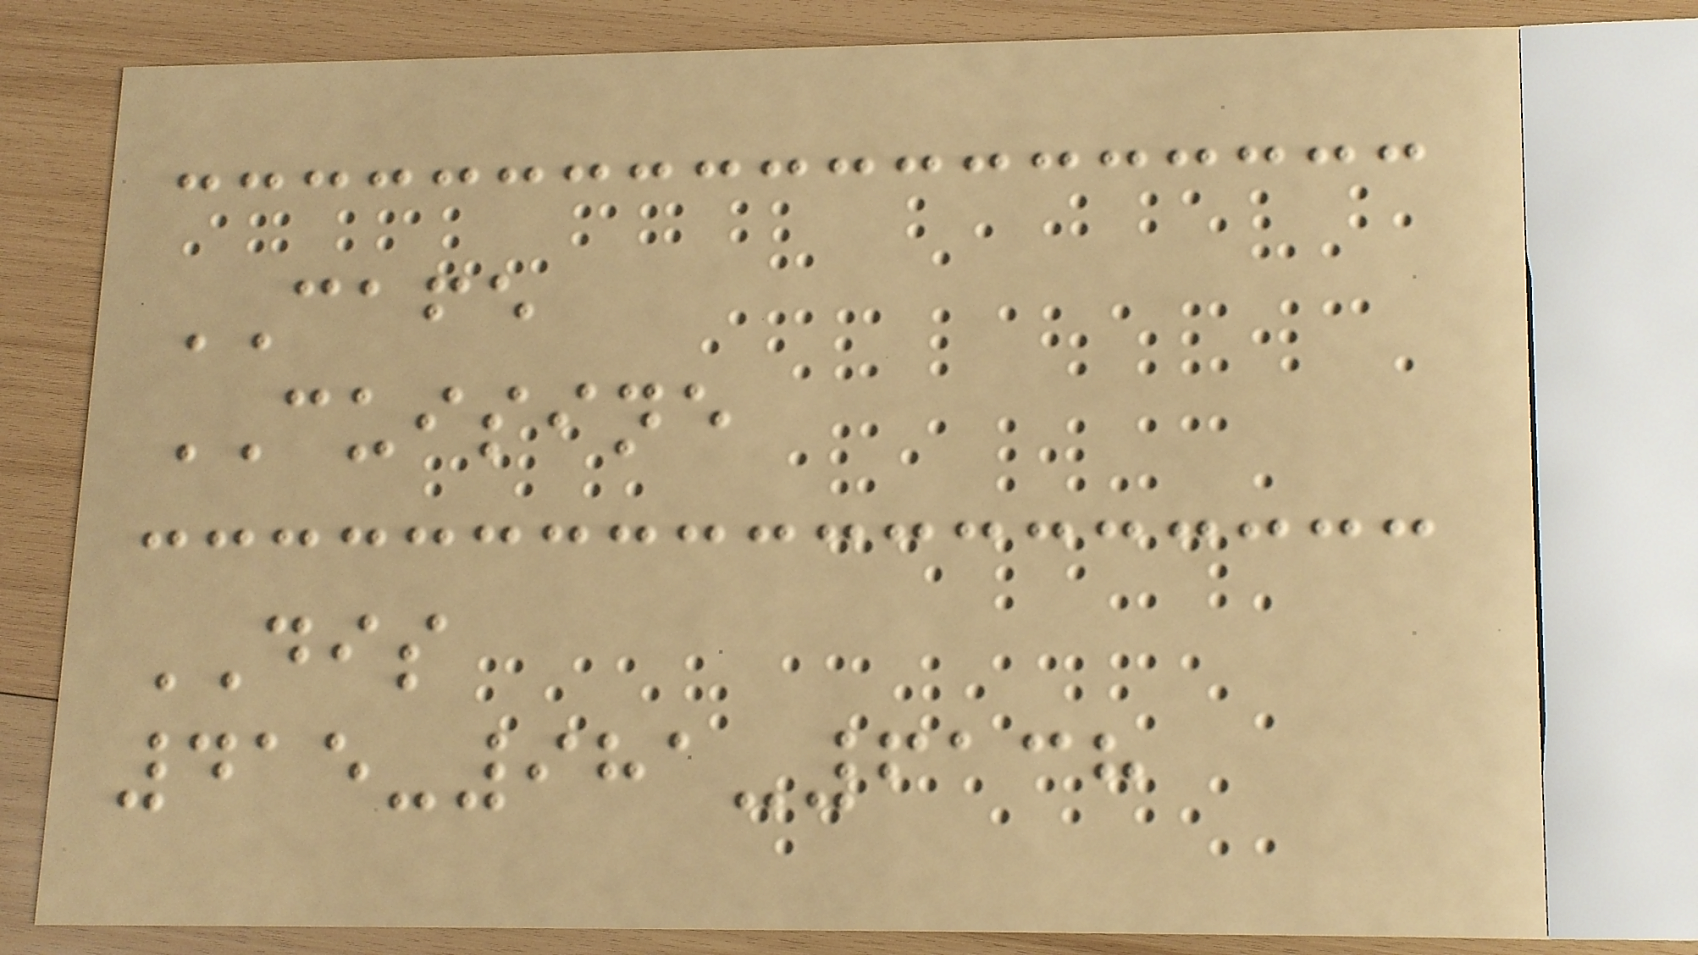CAFE
CUISINE
DIS
415-981-6138
